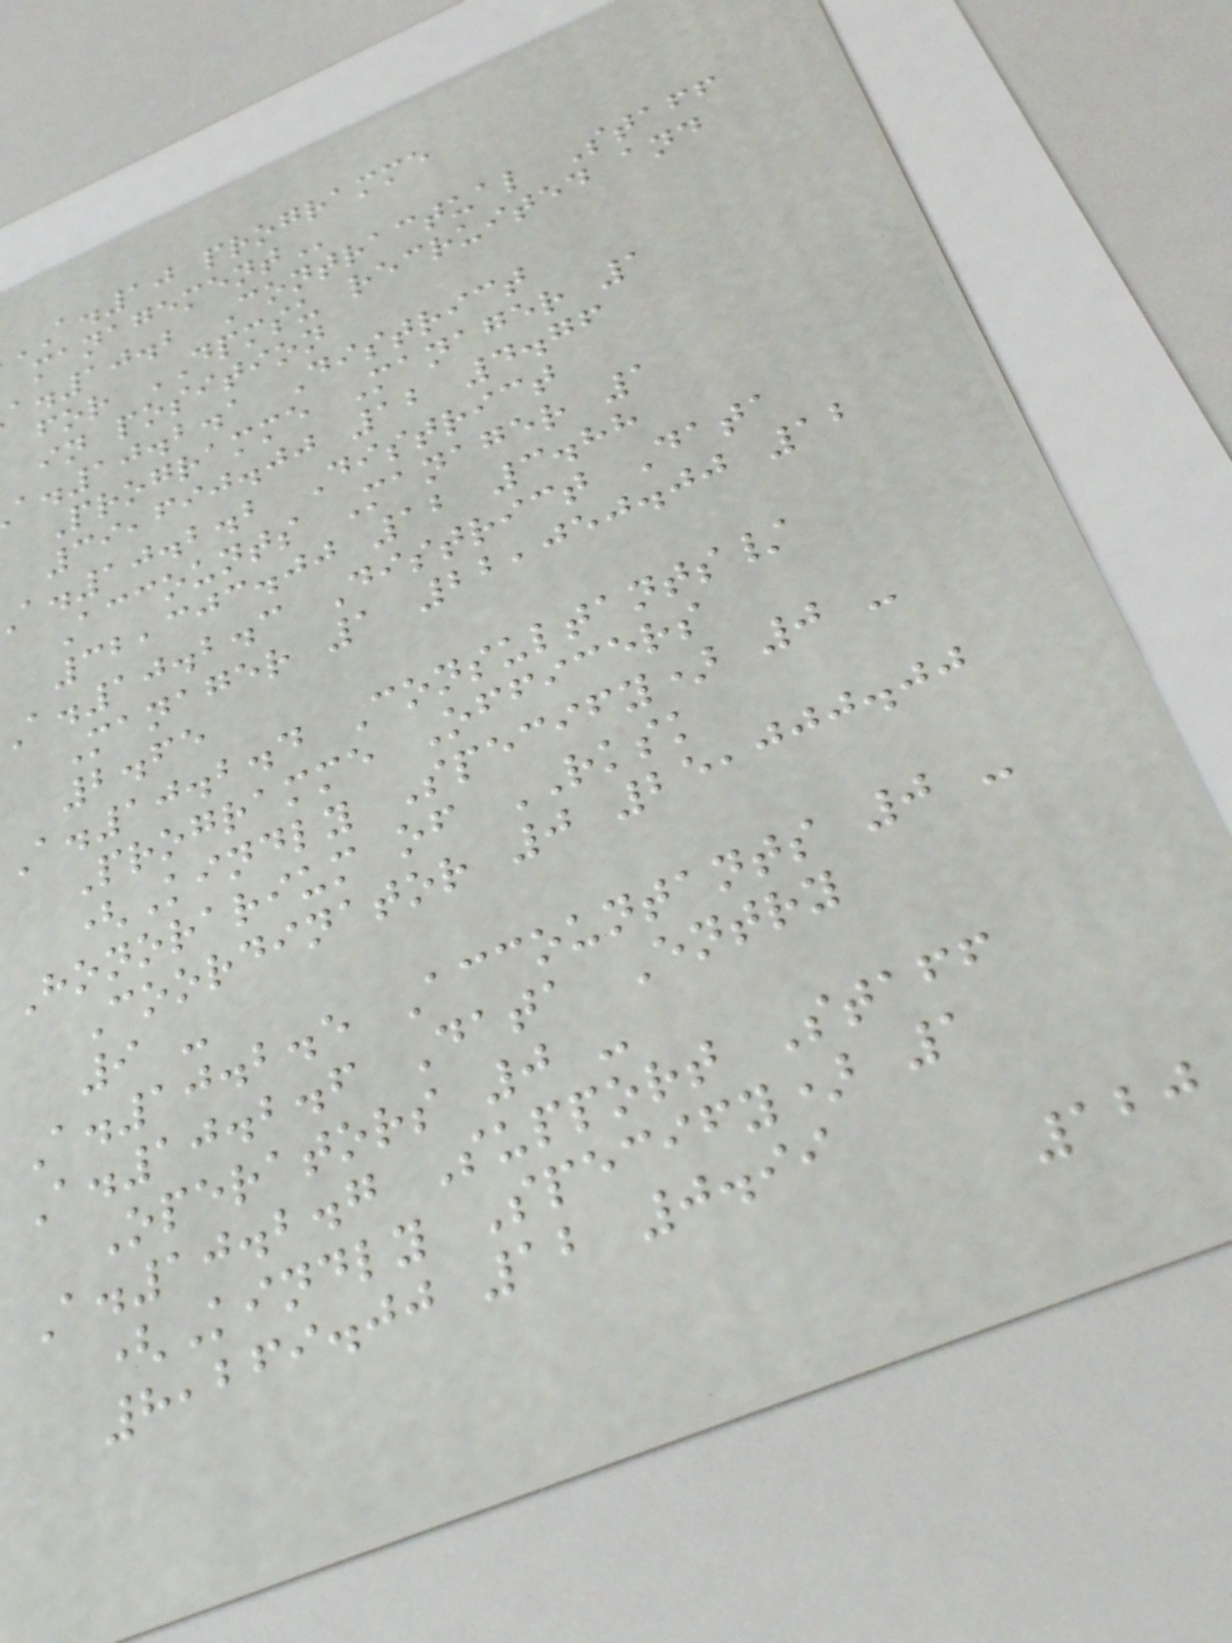A.10 programme
a.10.2 Contractual Staff
for DPMSU recruited and
in position
a.10.2.1 District
Programme Manager 1
39,690.00 12 4.76
a.10.2.2 District
Accounts Manager 1
32,303.00 12 3.88
a.10.2.3 District Data
Manager 1 22,050.00 12
2.65
A.10.2.4 Consultants/
Programme Officers
(Kindly Specify) 0 -
Honorarium of RKSK
Coordinator 0 25,000.00
9 -
A.10.2.5 Accountants 0 -
A.10.2.6 Data Entry
Operators 0 -
A.10.2.7 Support Staff
(Kindly Specify) 1
8,269.00 12 0.99
120
